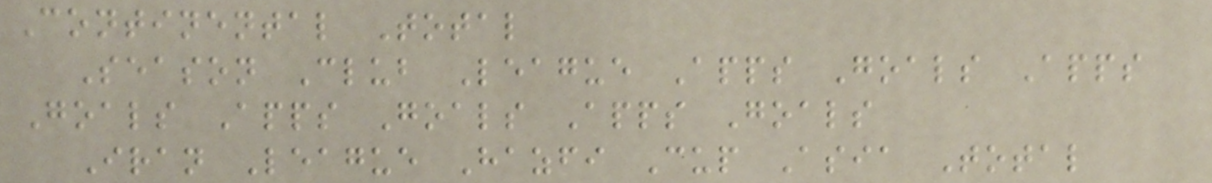Continental Total
Season Club League Apps Goals Apps
Goals Apps Goals Apps Goals
Iran League Hazfi Cup Asia Total
